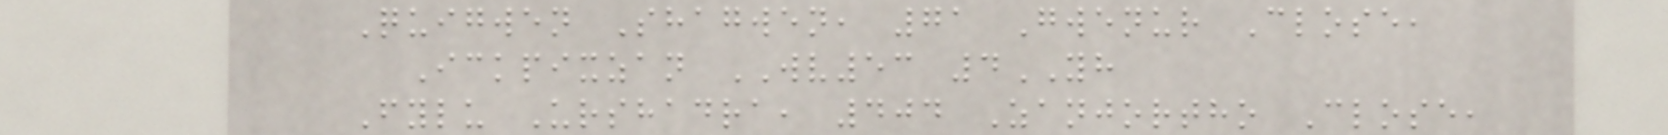Quigwen Shagwen, 71 Gwenur Close,
Ickpixzan WV53 4YH
Fylu Urshadra, 404 Zanjortho Close,
